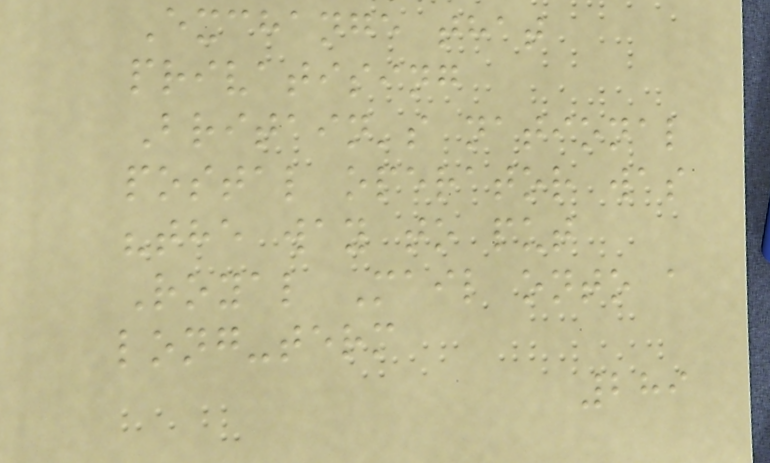Exchange that
privatising
Britain's national
postal operator was
"the way to put
Royal Mail onto a
long-term
289
